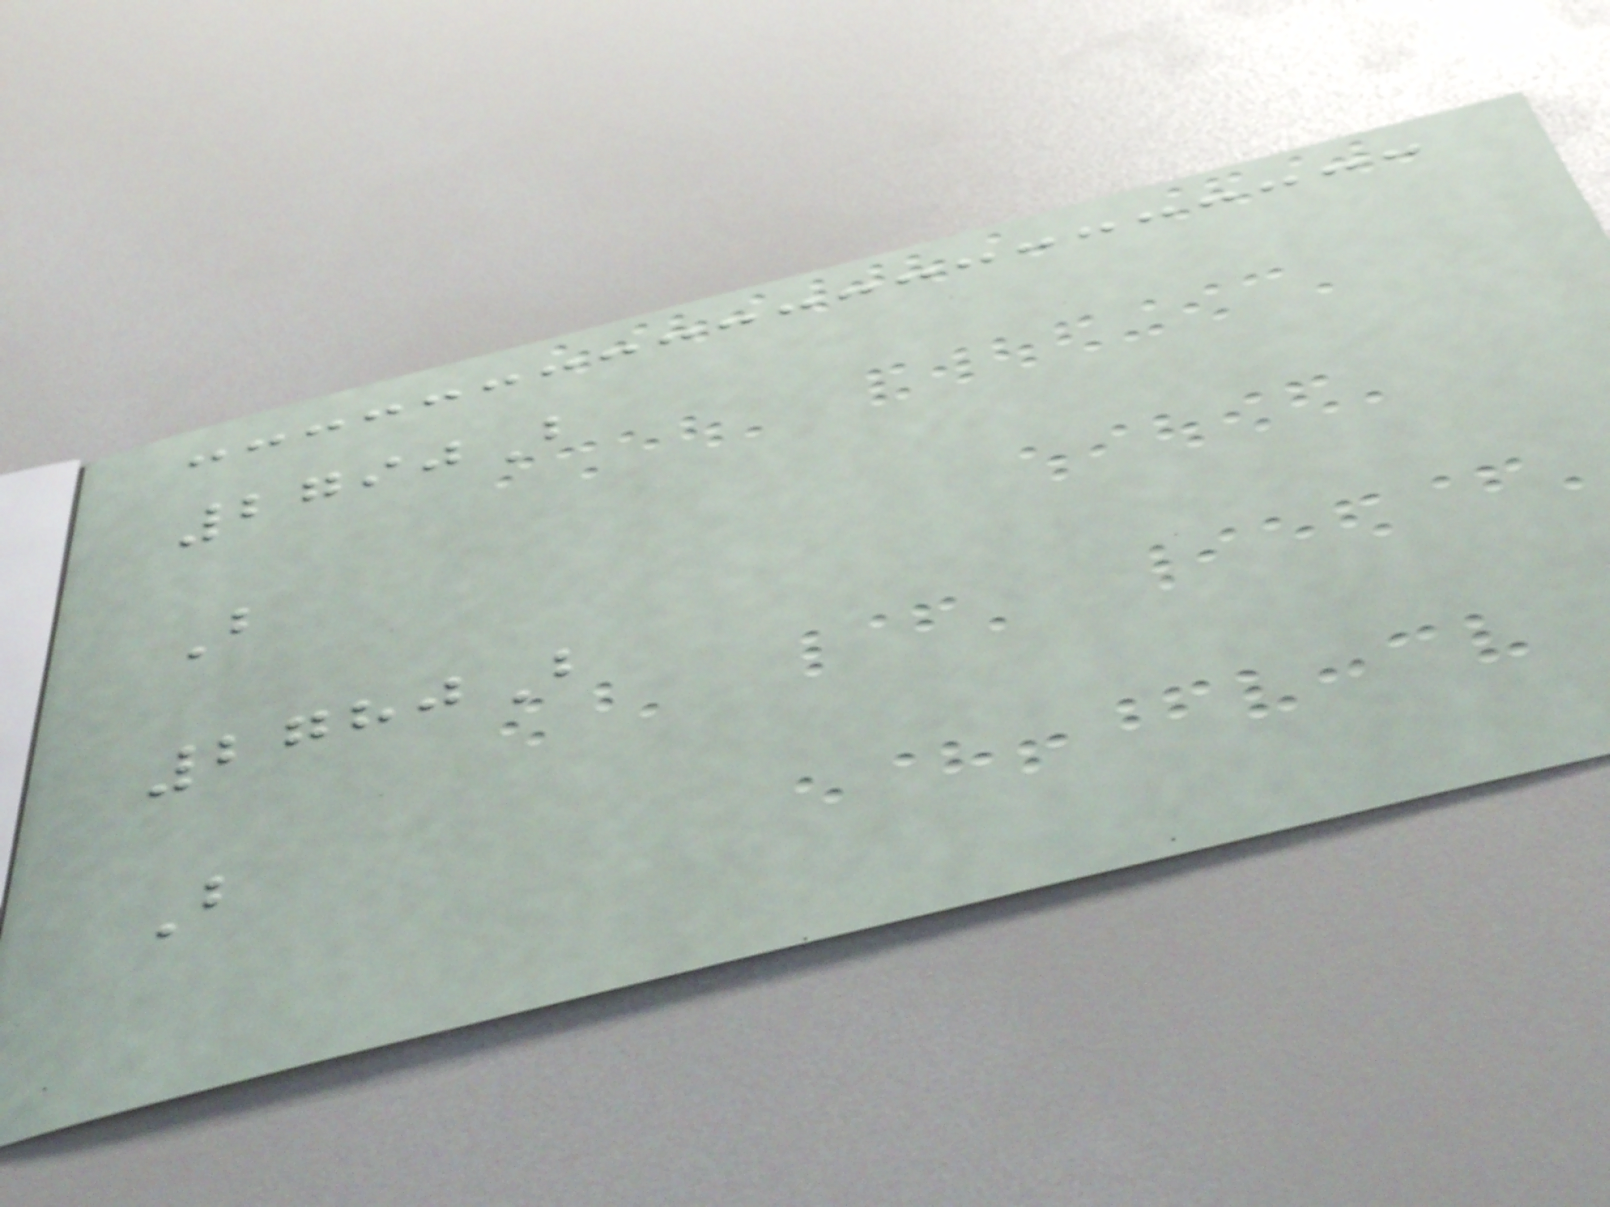2790B
B
2780B
B
